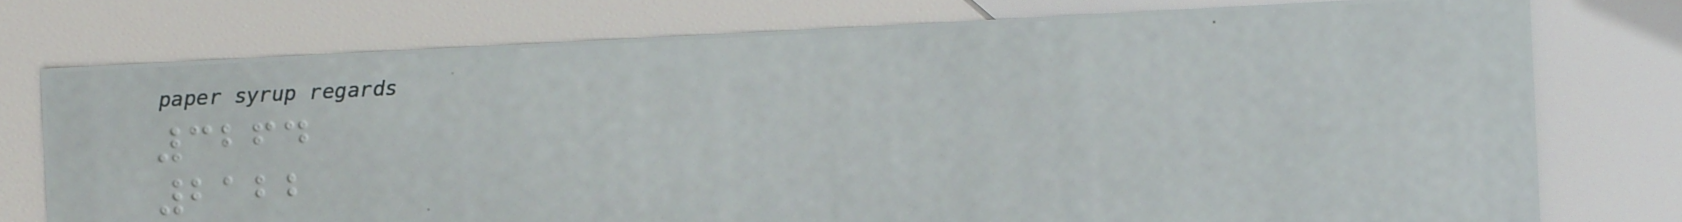3264
2122
